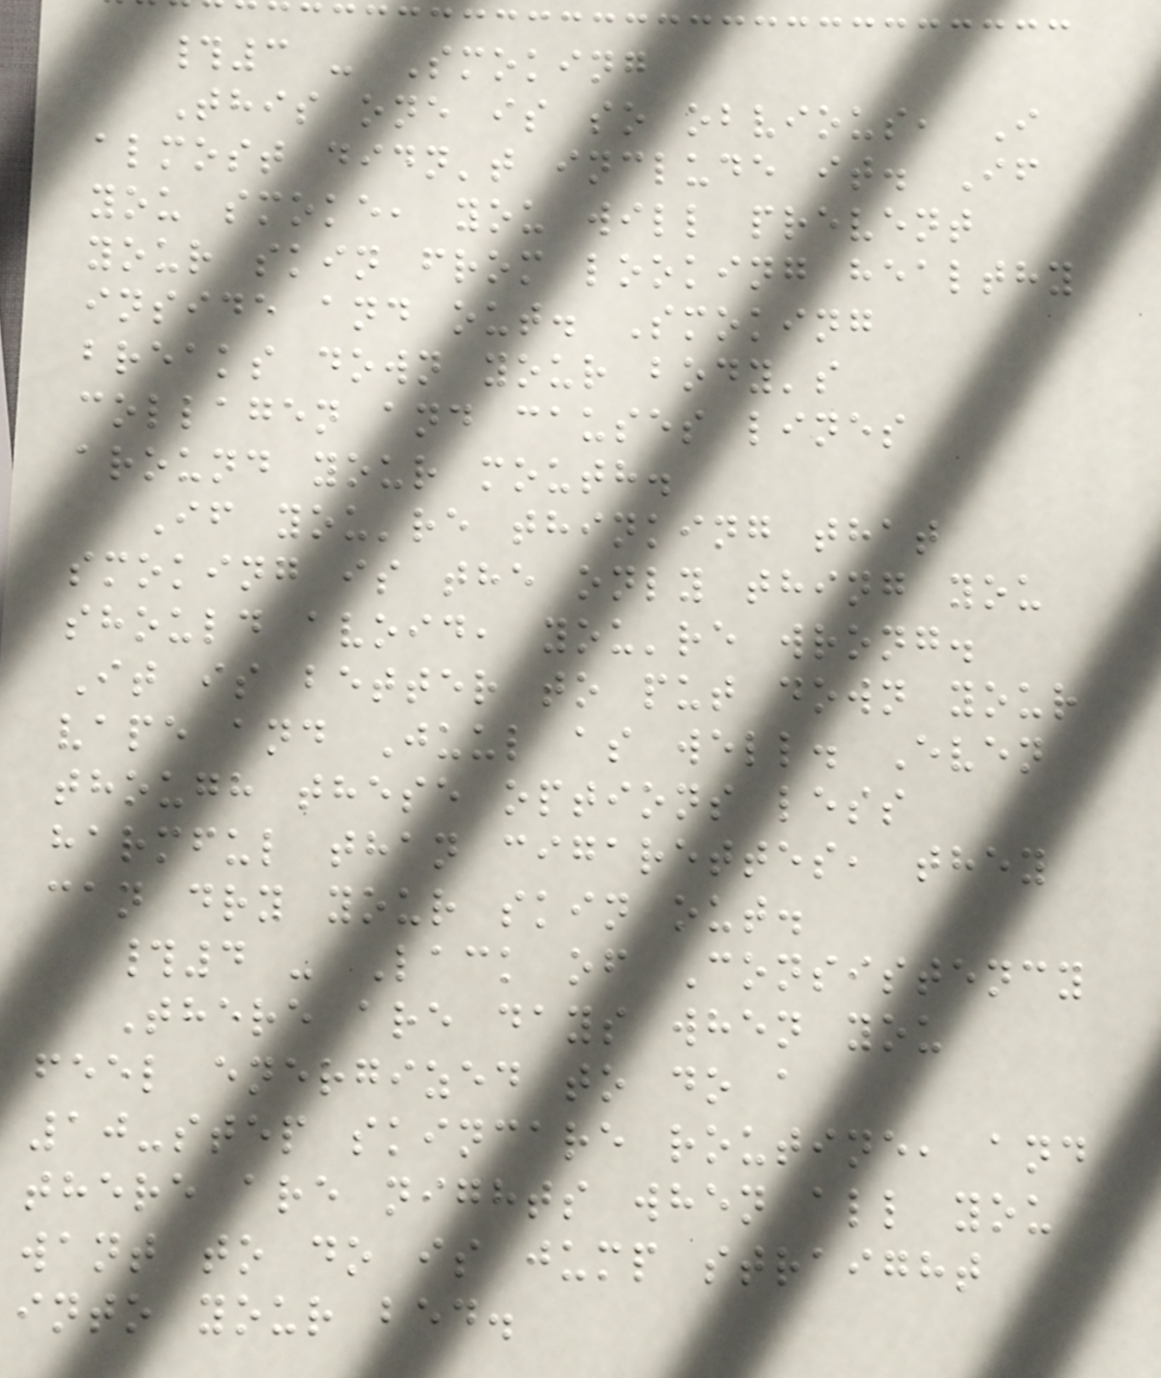#3 - Smoking
This one is so obvious, I
almost didn't include it. If
you smoke, you will prevent
your skin from looking healthy
inside and out. Smoking
breaks down your body's
collagen and causes lines
around your mouth.
If you're thinking that
smoking is the only thing you
should avoid, you're wrong.
It is better to put down your
vape and Juul as well. Even
though these options less
harmful than cigarettes, they
can dry your skin out.
#4 - Lack of Consistency
There are days when you
feel energized to do a
10-step skincare routine, and
there are nights when all you
want to do is jump straight
into your bed.
